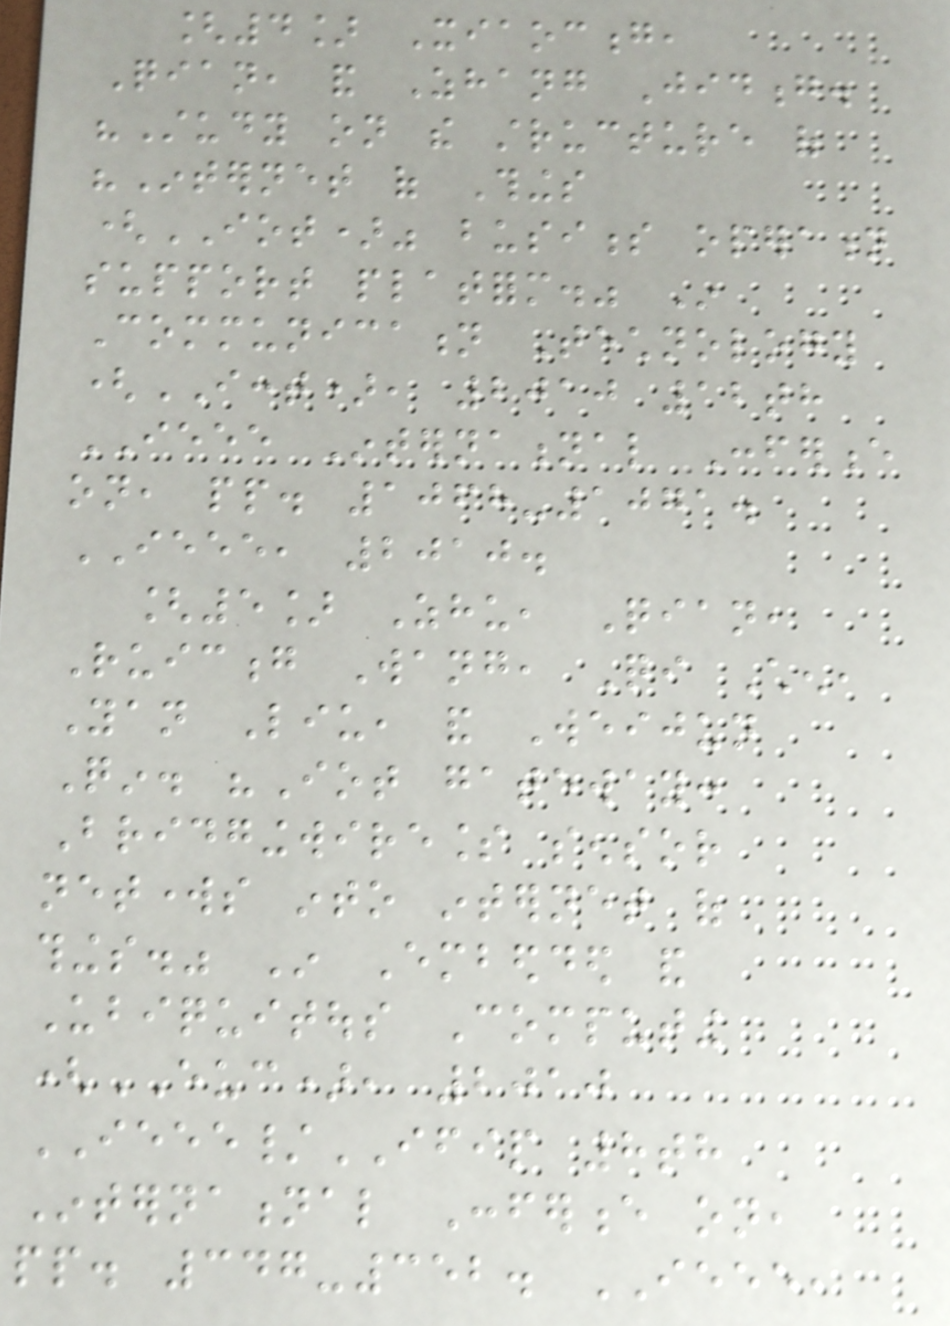[4] Xiaocong,
Qian, and Zhang Jidong.
"Study on the structure of
"Internet of Things
(IOT)" business operation
support platform." In
Communication Technology
(ICCT), 2010 12th
IEEE International Conference
on, pp. 1068-1071.
IEEE, 2010.
[5] Zhu, Qian,
Ruicong Wang, Qi Chen,
Yan Liu, and Weijun
Qin. "Iot gateway:
Bridgingwireless sensor
networks into internet of
things." In Embedded and
Ubiquitous Computing
(EUC), 2010
IEEE/IFIP 8th
International Conference on,
pp. 347-352. IEEE,
